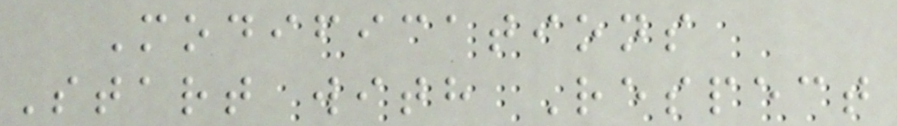Modifications
Start with Respect
